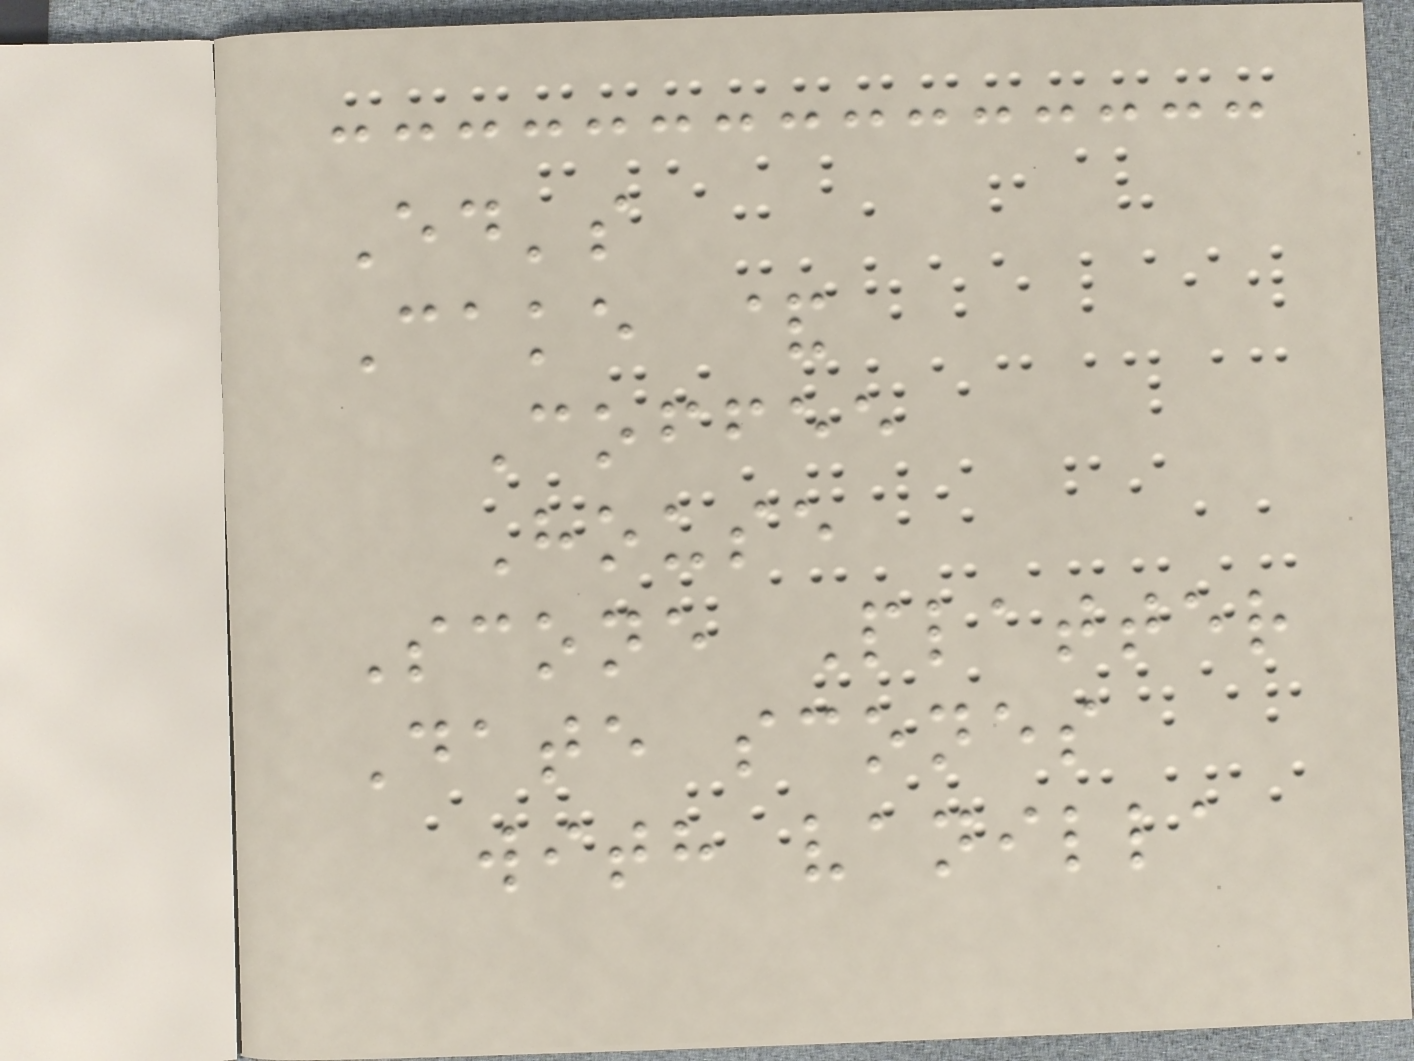Ed's
Cake &
Coffee
House
Scone Platter
Date scones
with vanilla
